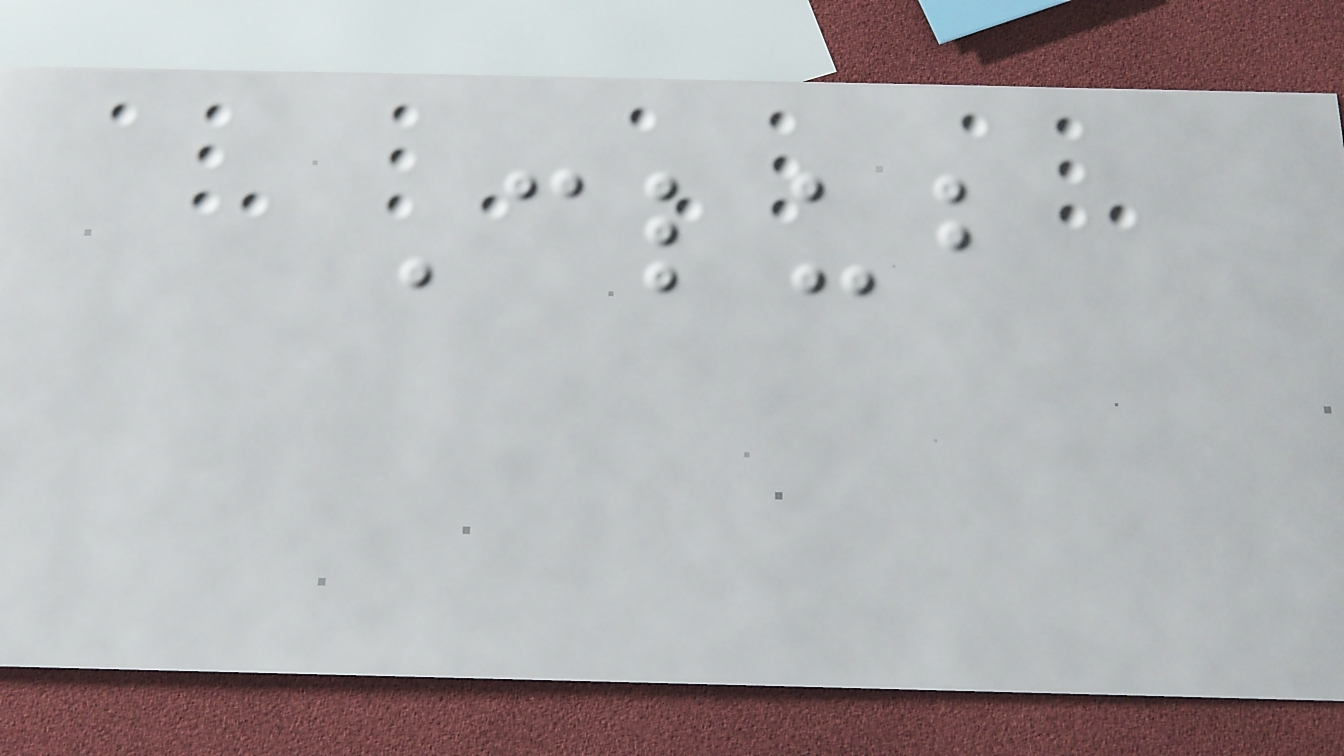Club
